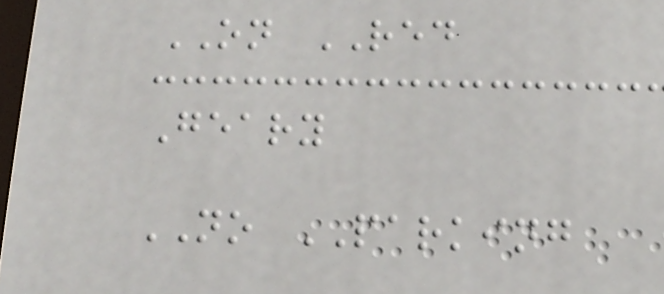ON RED
Geary
NO PARKING
